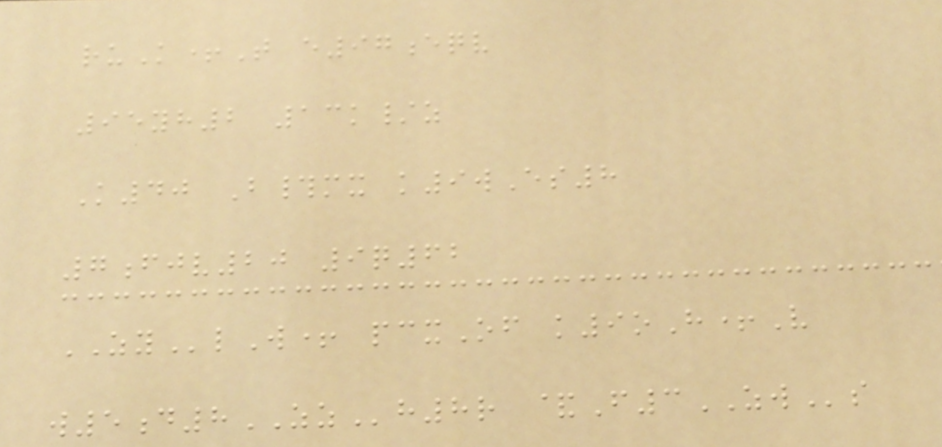ruK+T e97eqv
95yh2 13k/z
K40 B#mx k9wEs8
7fjv20 9q62
ZYlW+ pcxOf k9oH+V
w5d8ZZh8r &F3ZWs
